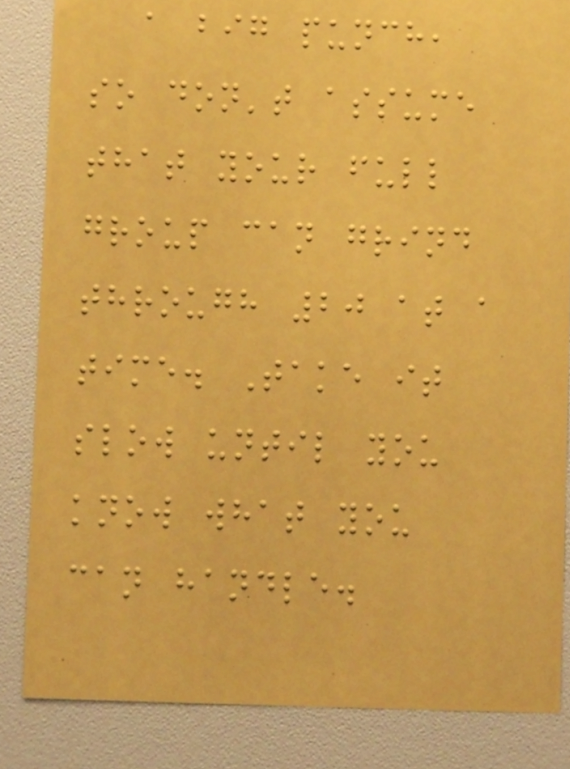a big punch,
so don't assume
that your full
group can grind
through 20 at a
time. Take it
slow until you
know what you
can handle.
